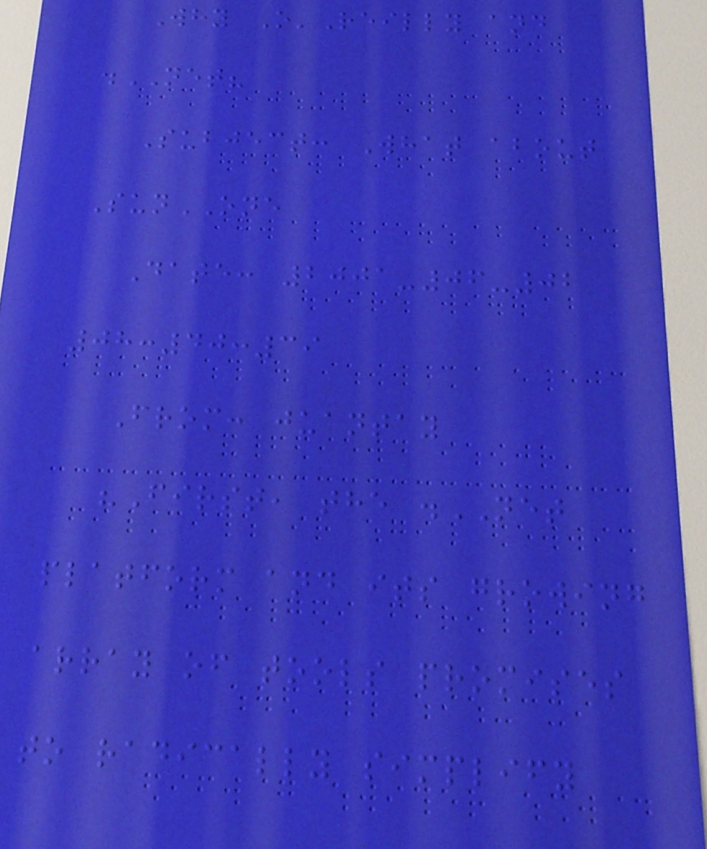Why O'Reilly and
.NET?
Subject: What about
SunONE
Date: 2001-06-02
08:40:39
From: juantay
"First, the .NET
platform and its growing
array of tools promises
to radically simplify
